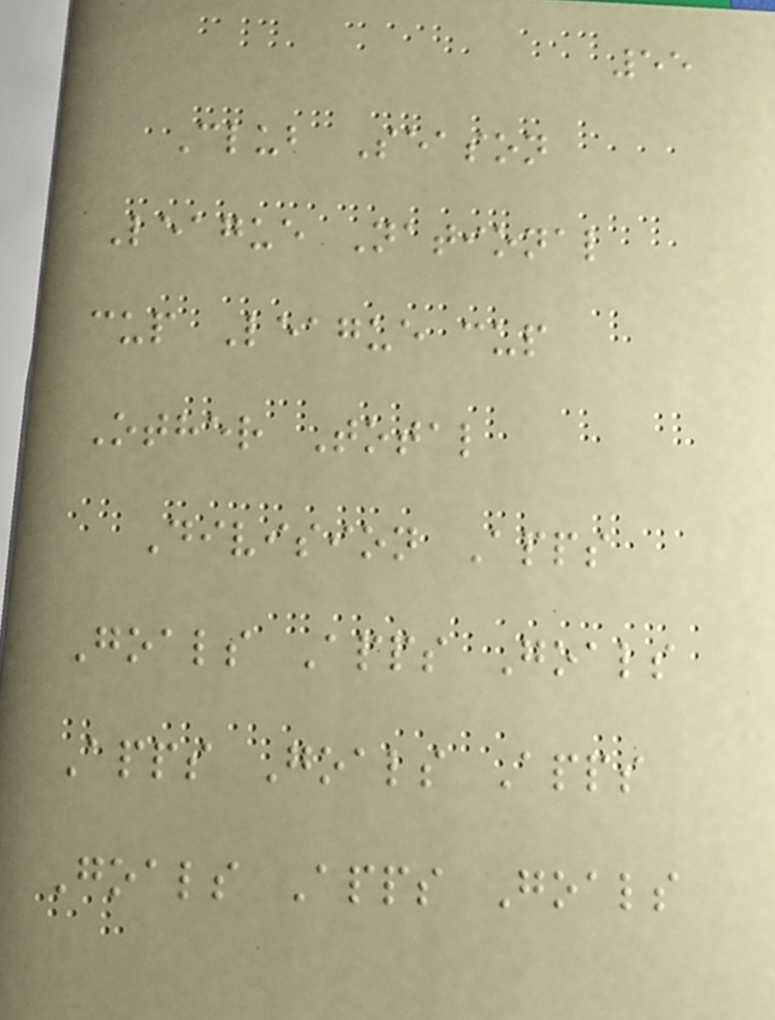55
Club Season
League National
cup League cup
Other Total
Division Apps
Goals Apps Goals
Apps Goals Apps
Goals Apps Goals
